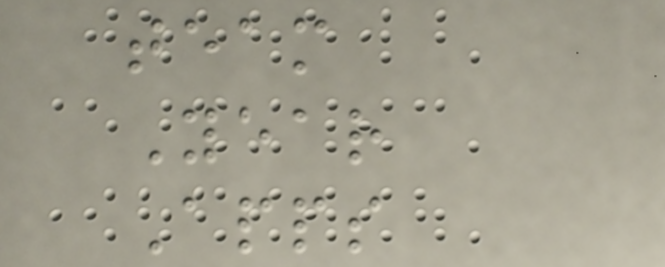team
Year
Apps
